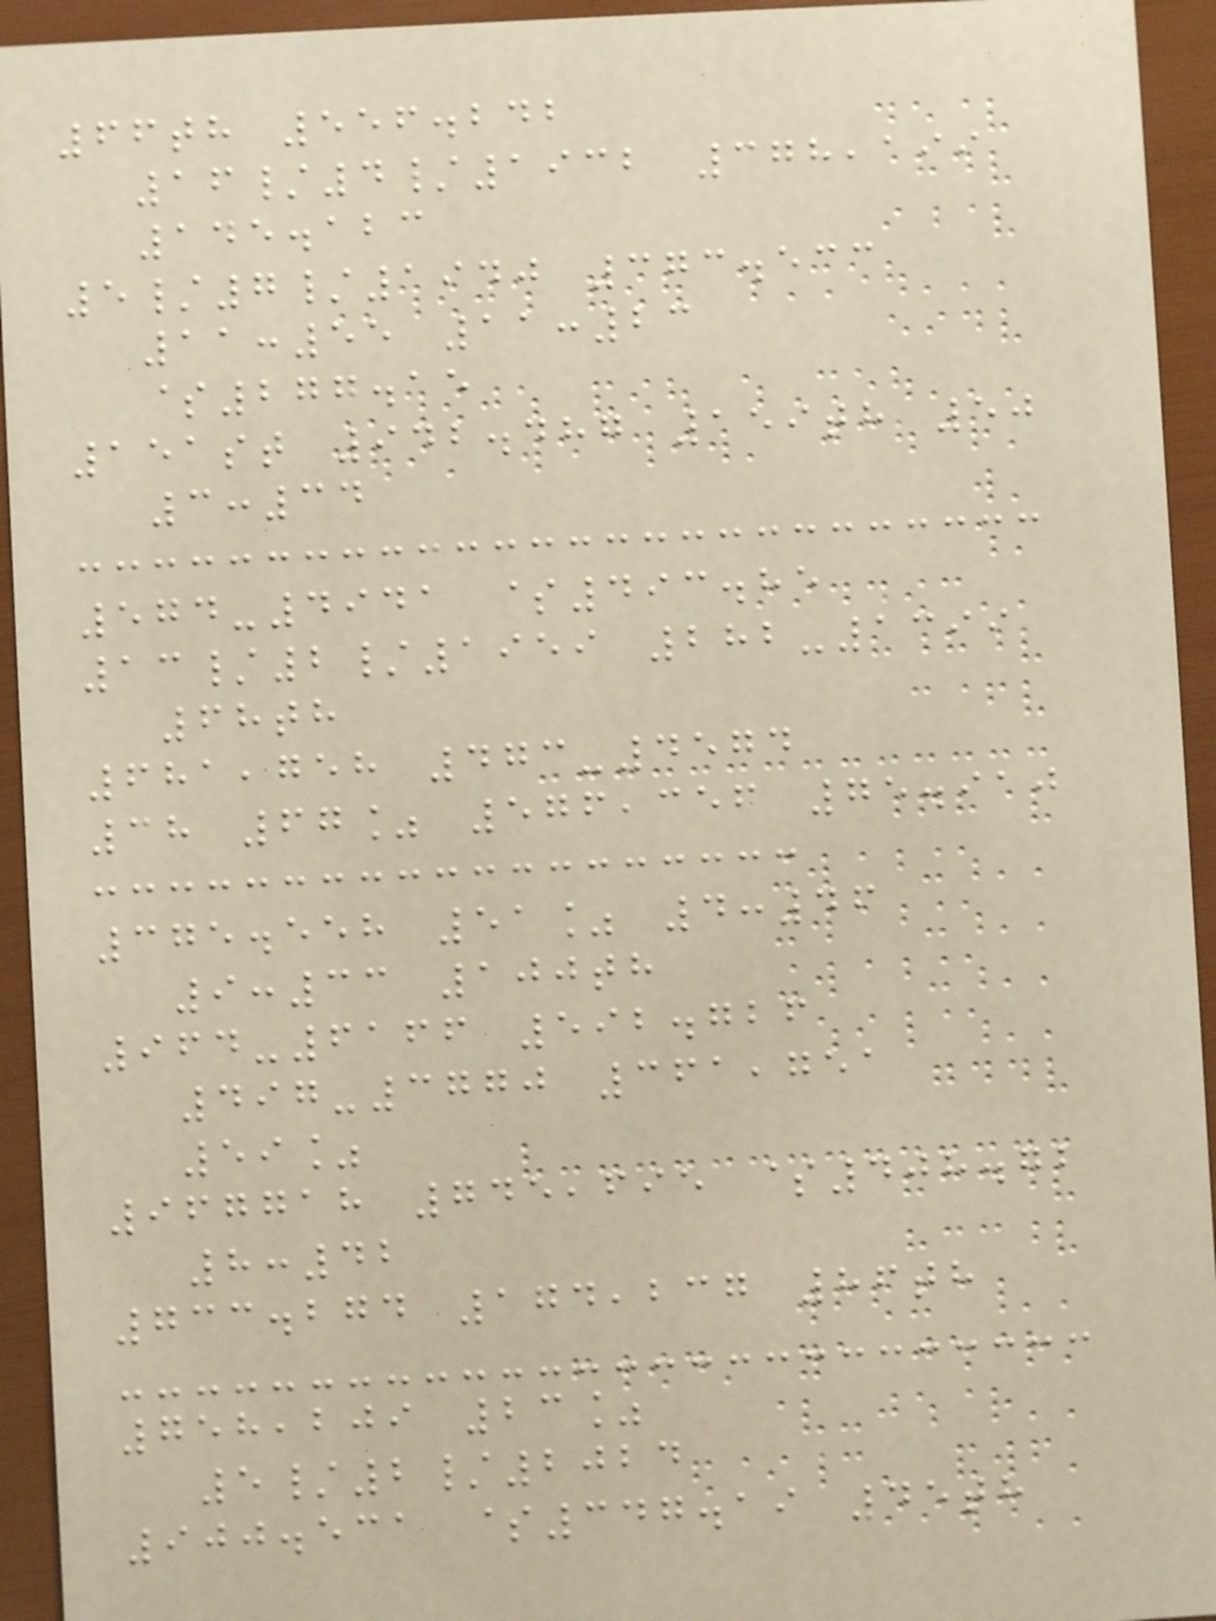66th 556.242
16/4/1932 378,199
145.123
5/7/1940 373.533
11:55 11:23
$277.15
151st 942.487 159th 50
3:34
574-4941 $493.85
13/2/1959 282-1399
68th
681,758 473-4574
38 67% 576,356 75.910
375.558 51% 4:46
9:33 100th
964-6166 592.726
497-3770 361,751
59%
967718 745,695 $408.72
8:42
733.274 174,237 86th
758,209 23%
5/2/2024
900.531 $347.19 45th
